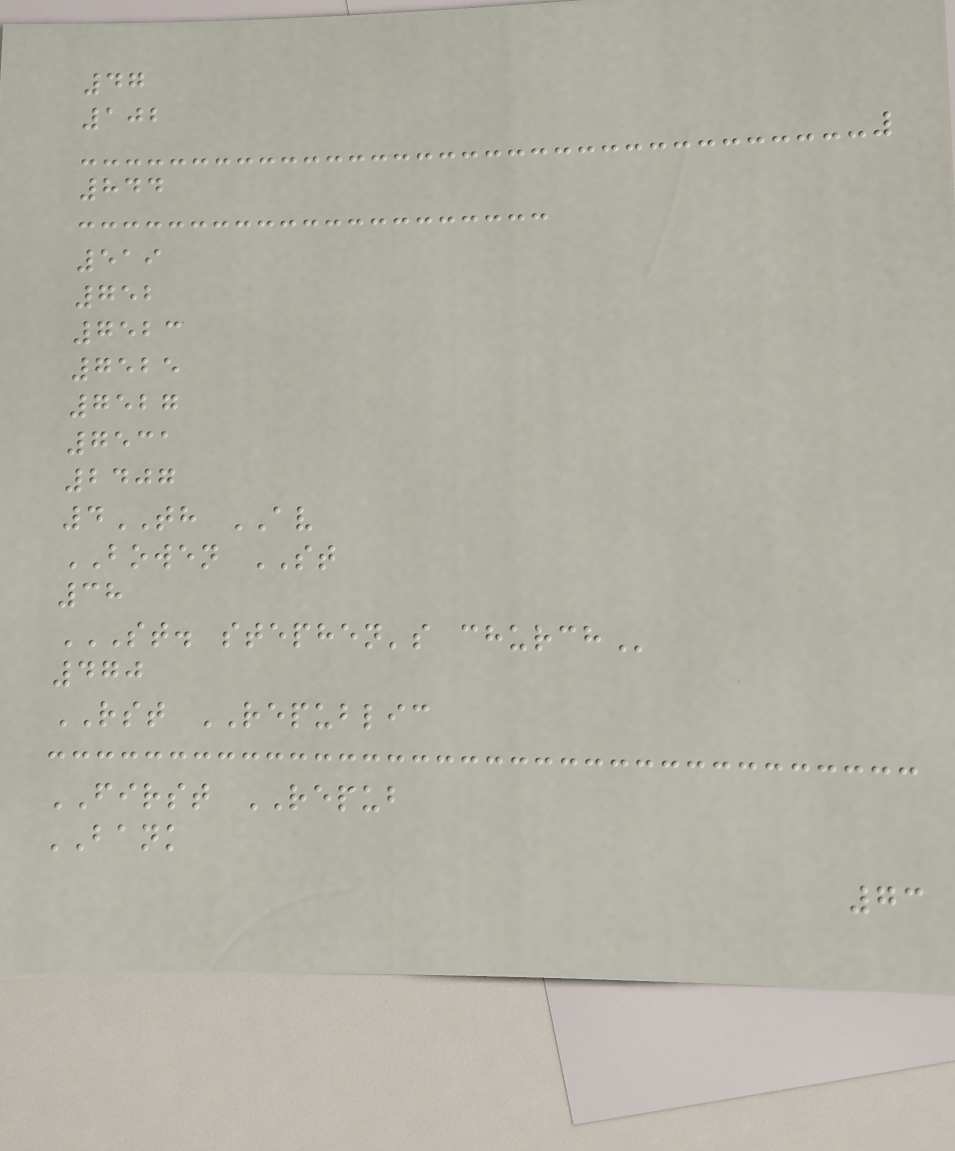47
102
844
519
752
7523
7525
7527
7531
2407
4TH AV
BOWEN ST
38
ST. STEPHEN'S CHURCH
470
RST REPUBLIC
FIRST REPUB
BANK
73
